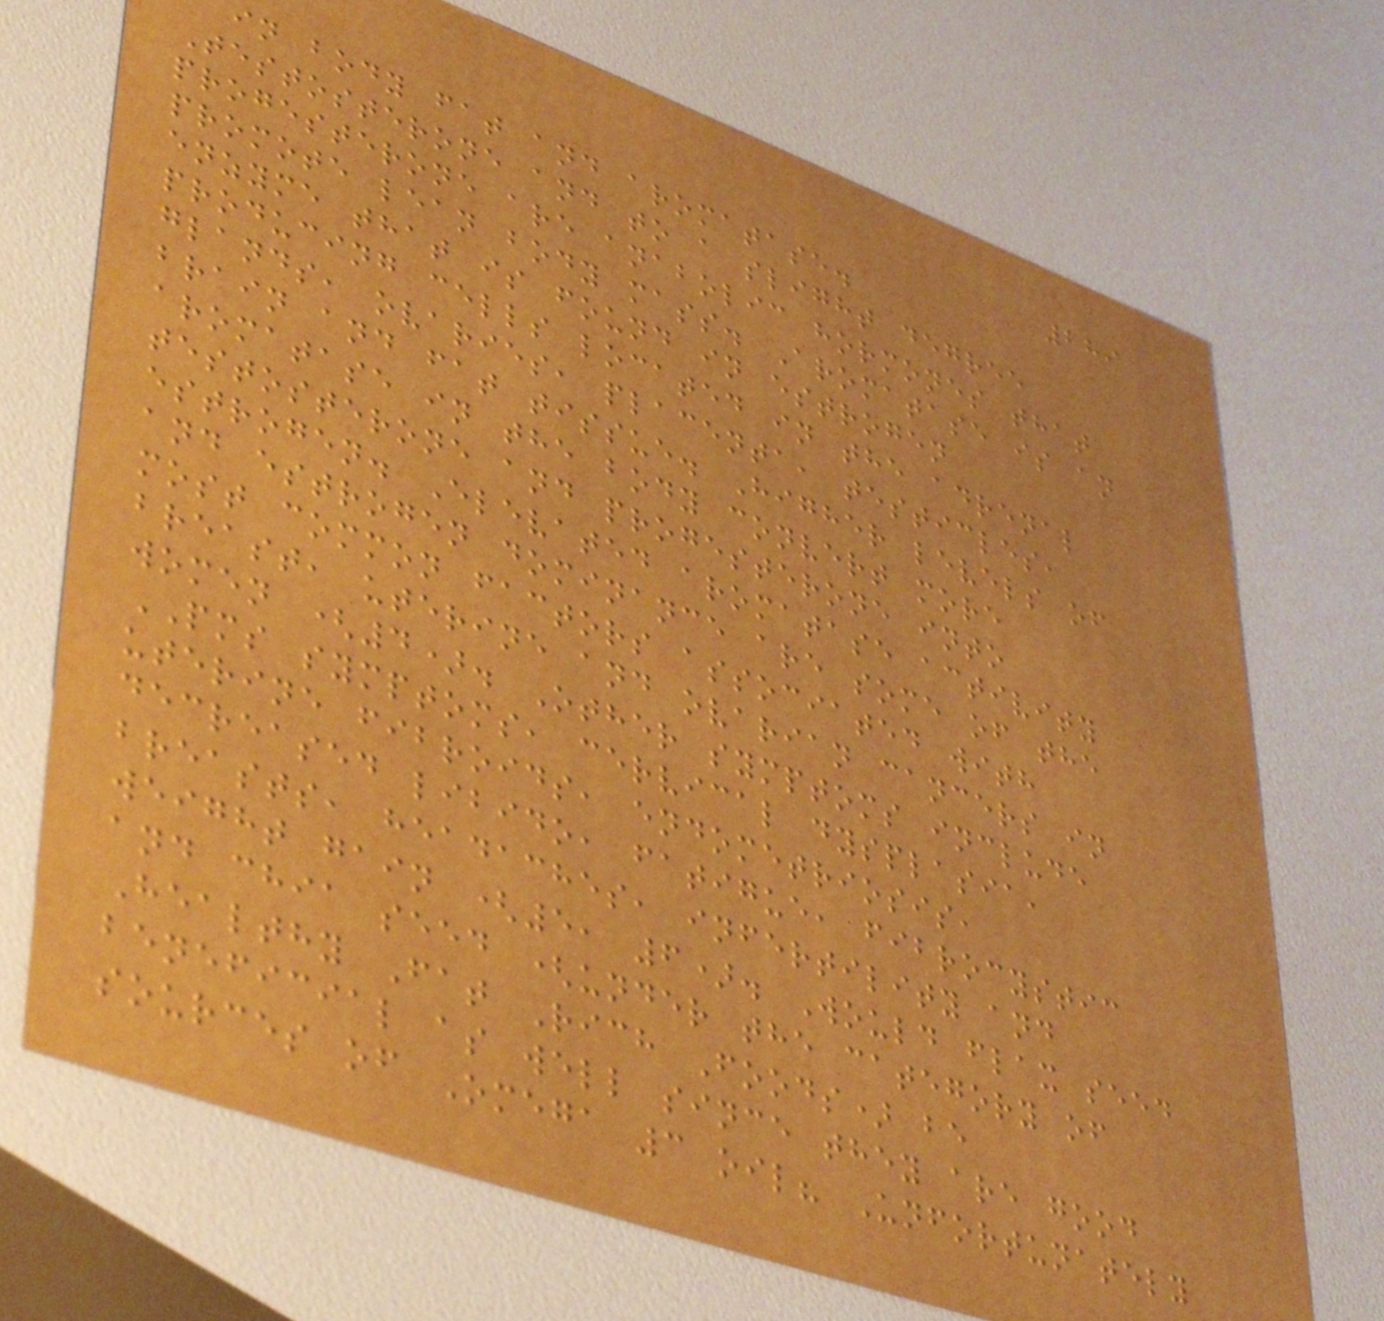289
in body fat and aromatase.
Testosterone and to a slight degree
progesterone are anabolic hormones that
promote lean body mass. Aromatase is an
enzyme that is found in estrogen
producing cells located in the adrenal
glands, ovaries, placenta, testicles,
brain and fat tissue. Higher levels of
aromatase in the body convert more
testosterone and progesterone into
estrogen. Elevated aromatase activity
and estrogen dominance are some of the
most common factors associated with
breast, uterine and ovarian cancers in
women (4). Other symptoms include
PMS symptoms, cervical dysplasia,
uterine fibroids, endometriosis,
decreased libido, fatigue, fibrocystic
breasts, headaches, infertility and
weight gain (5, 6). Would flax seed
and chia seed (under the category of
Healthy Fat Rich Foods) be
beneficial as well since they are good
sources of Omega 3 oil? Unfortunately
